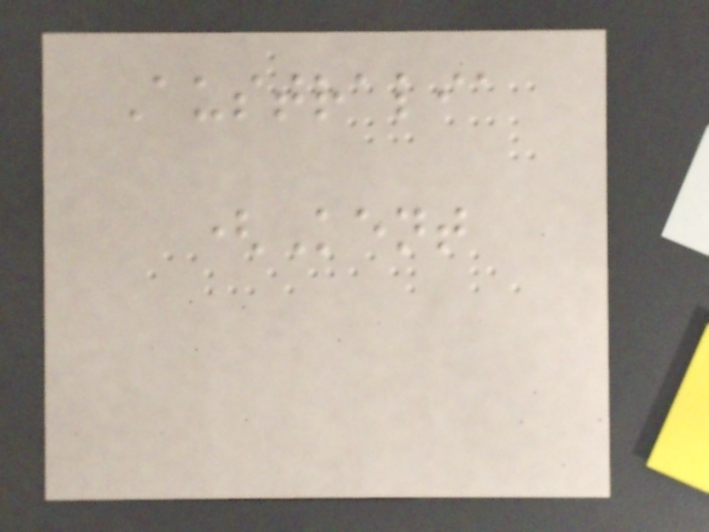Australia
(Kent
